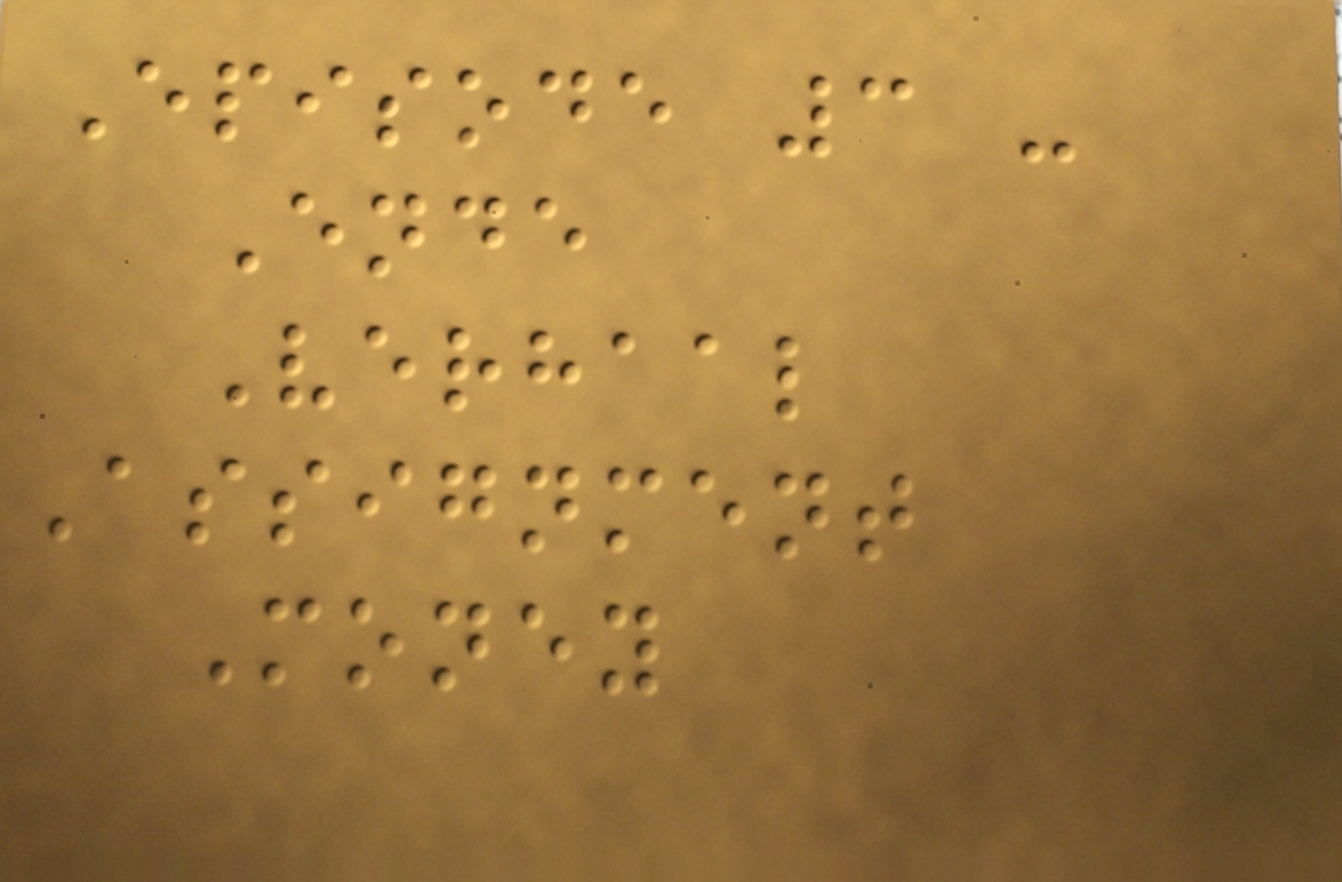Episode 3 -
Ende
Verhaal
Assignment
Money
